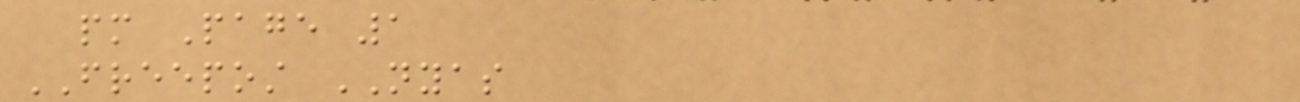pm Page 1
FREEPOST NYAS
